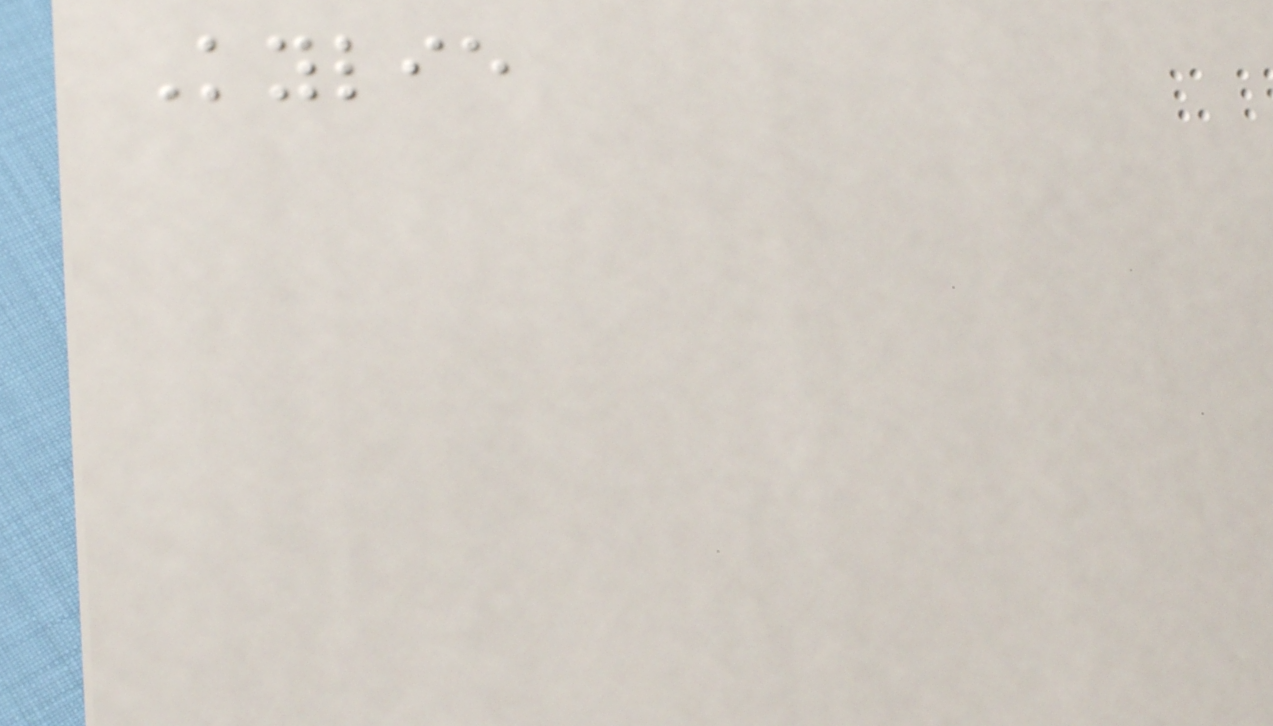Kylie
